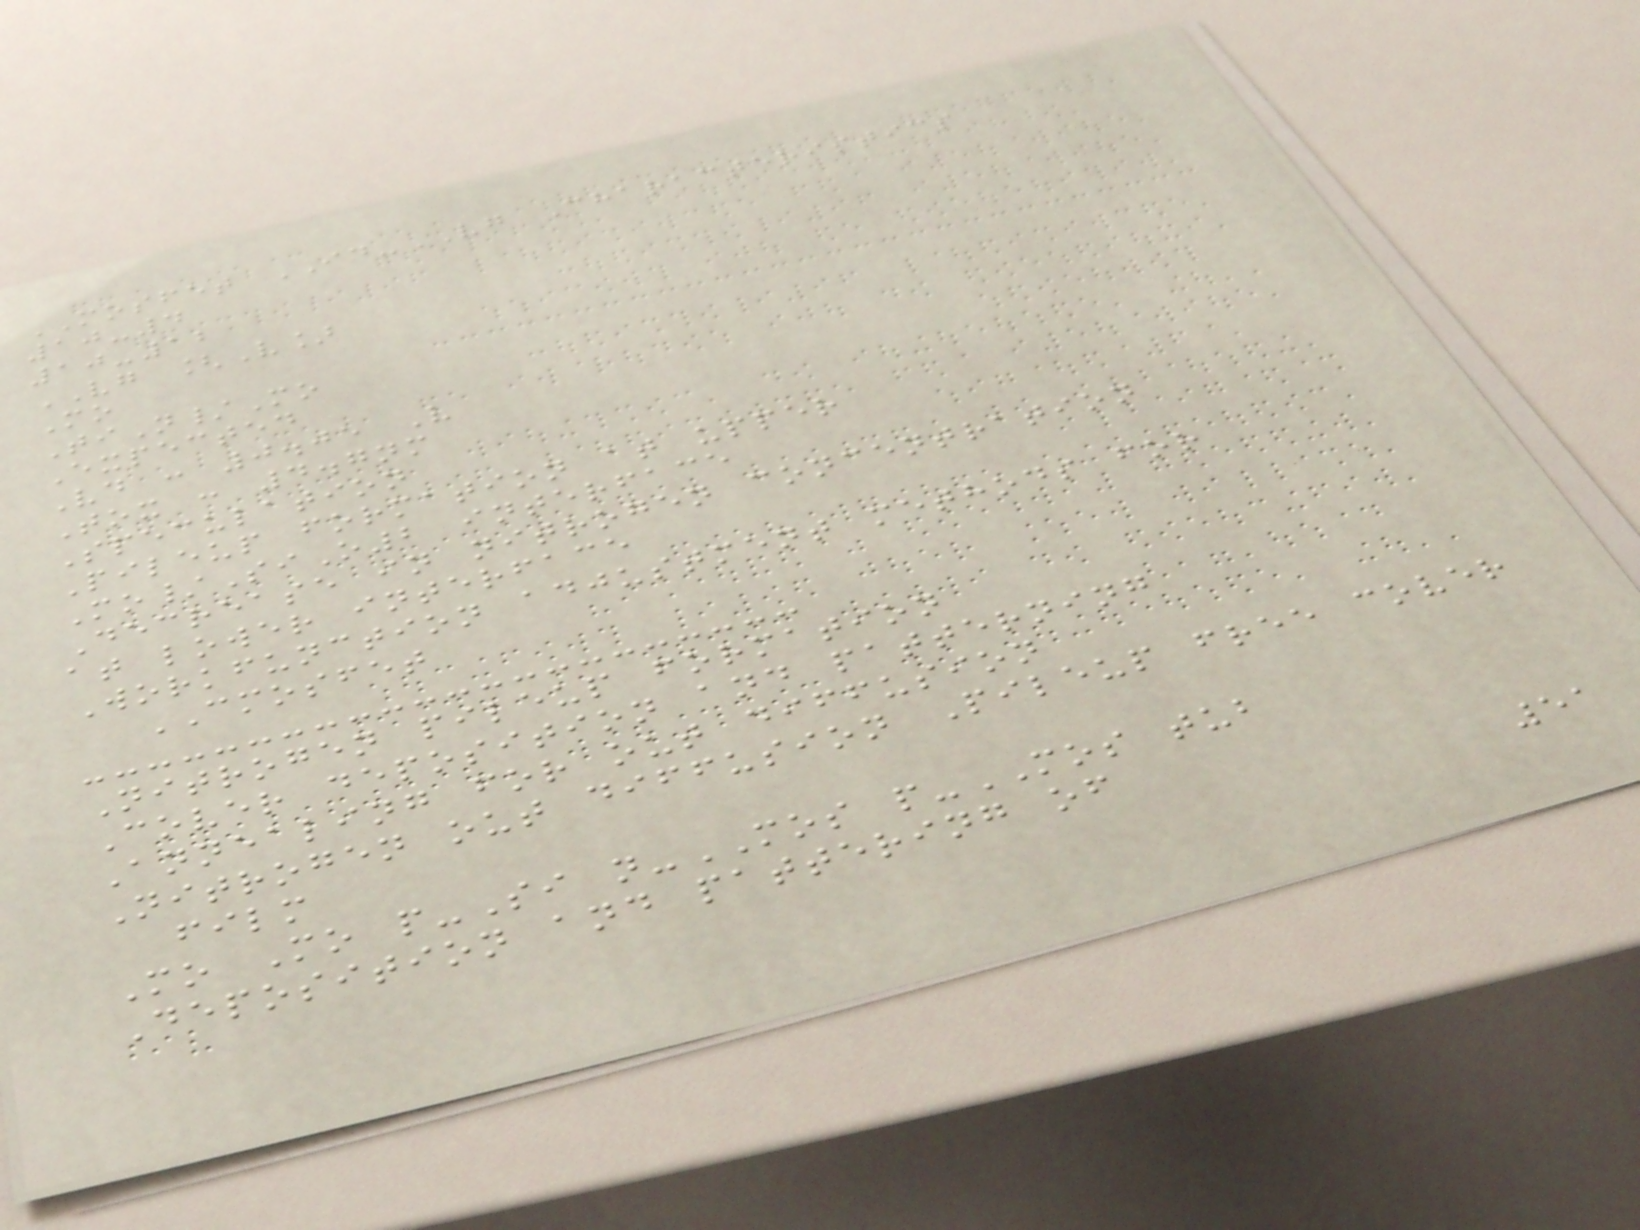MOSFET ID-VG Characteristics
10-4
10-12
VG [V]
Mo
TiN/Mo
Expected
Vd : 0.05 V
Tox : 4.7nm
Speculation
Pileup formation at upper
Mo/SiO2 interface
Decrease in nitrogen concentration
at lower interface
Workfunction adjustment methods for
CMOSFET
Nitrogen pileup formation
Cover deposition and patterning
Annealing for out diffusion
Nitrogen out diffusion Pileup free cover
film
Mo Mo p-Si n-MOS p-MOS tub
Deposition and pattering of
51
